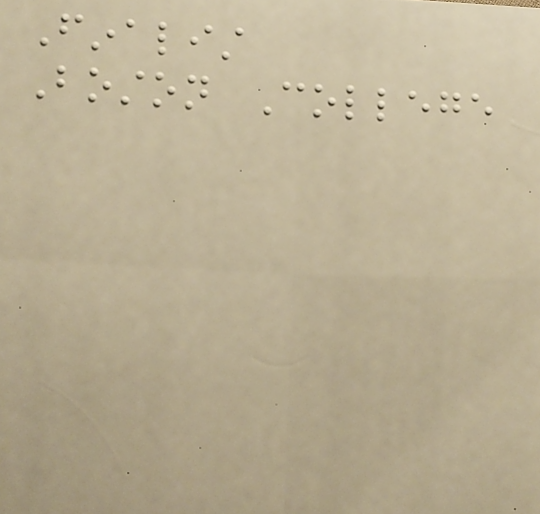Finalist
Boston College
